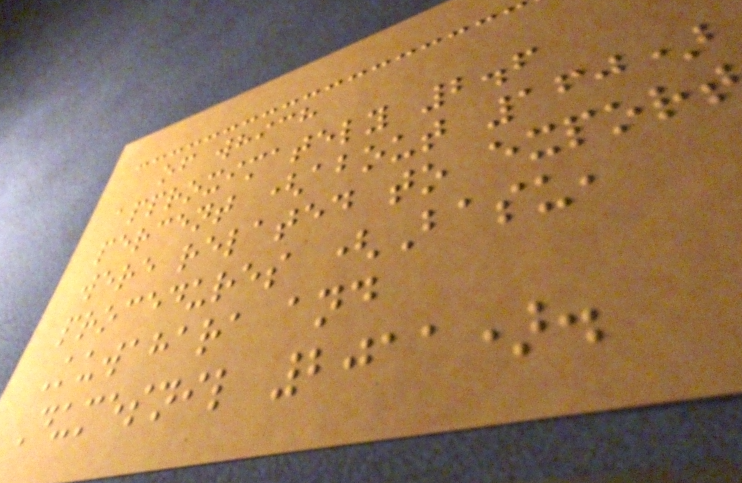of which
approximately 2.6
percent (about 160)
were related to export
procedures (Basu,
Kuwahara and
Dumesnil 2011).
